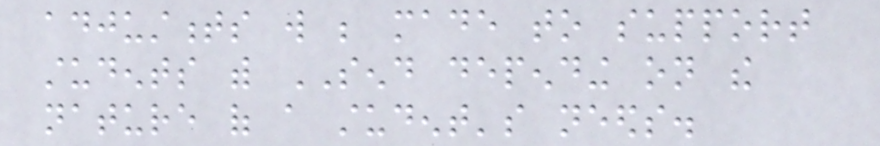adjustments will be made to support
students with SEND depending on the
nature of a student's needs.
